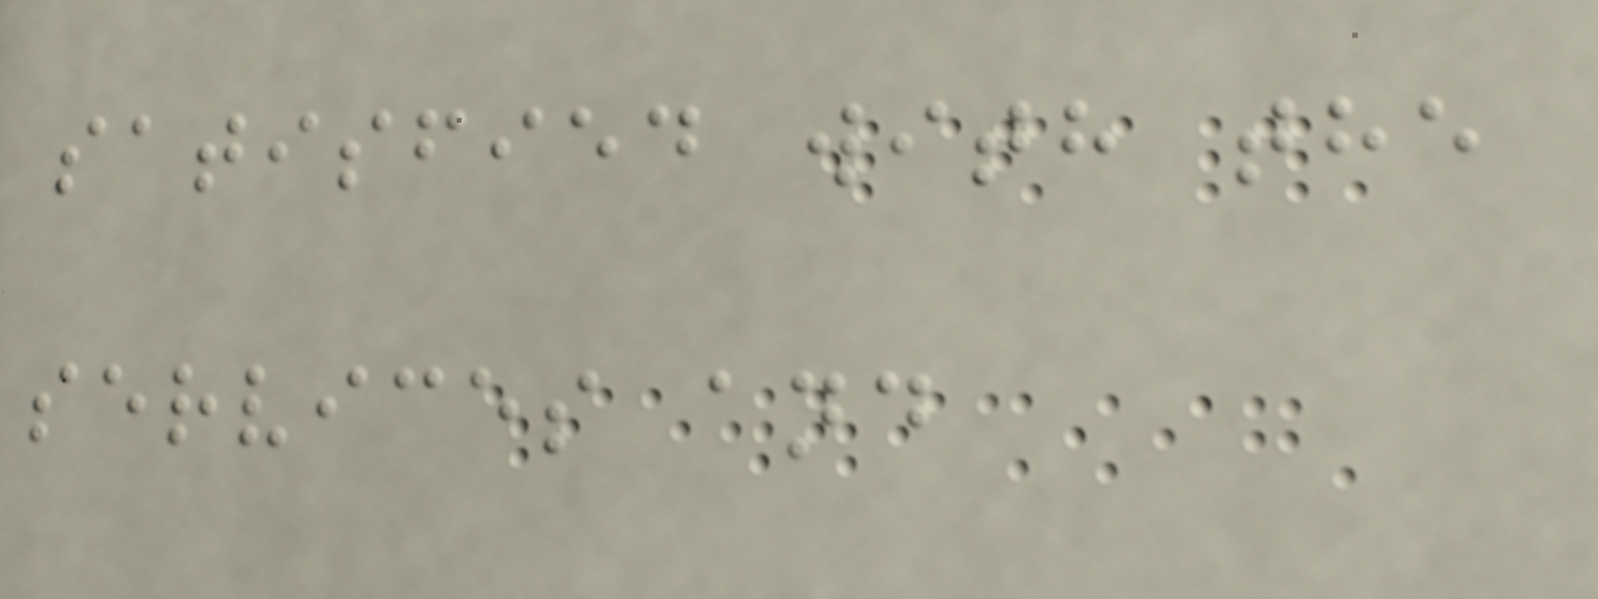satisfied with the
services and
